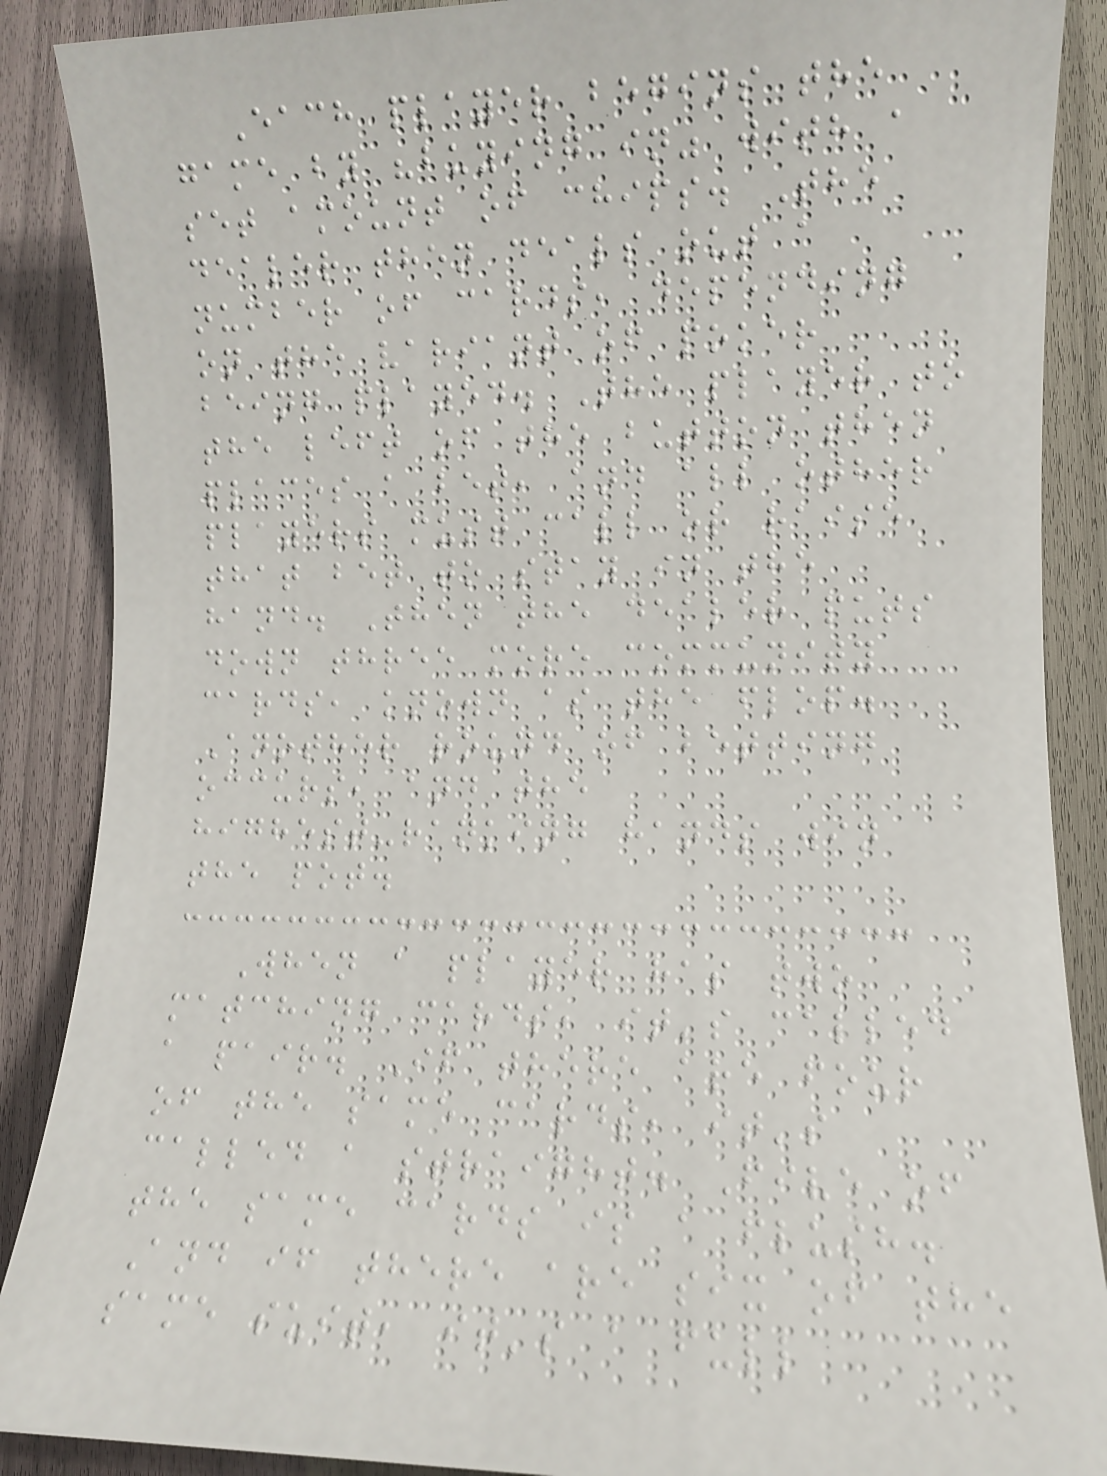Each player begins the
game by "buying in" with a
set amount of chips. The
dealer then deals out a
number of cards, depending
on the variant of poker
being played. The player to
the left of the button then
places a bet, and all other
players must call or raise
that bet to stay in the
hand. Then the dealer puts
down three more community
cards, known as the flop.
Another round of betting
occurs, and the
highest-ranking hands win
the pot.
When a player has two
matching cards, it's called
a pair. If there are four
of the same cards, it's
called a straight. Five of
the same cards is a flush.
And if there are six of the
same suit, it's a full
